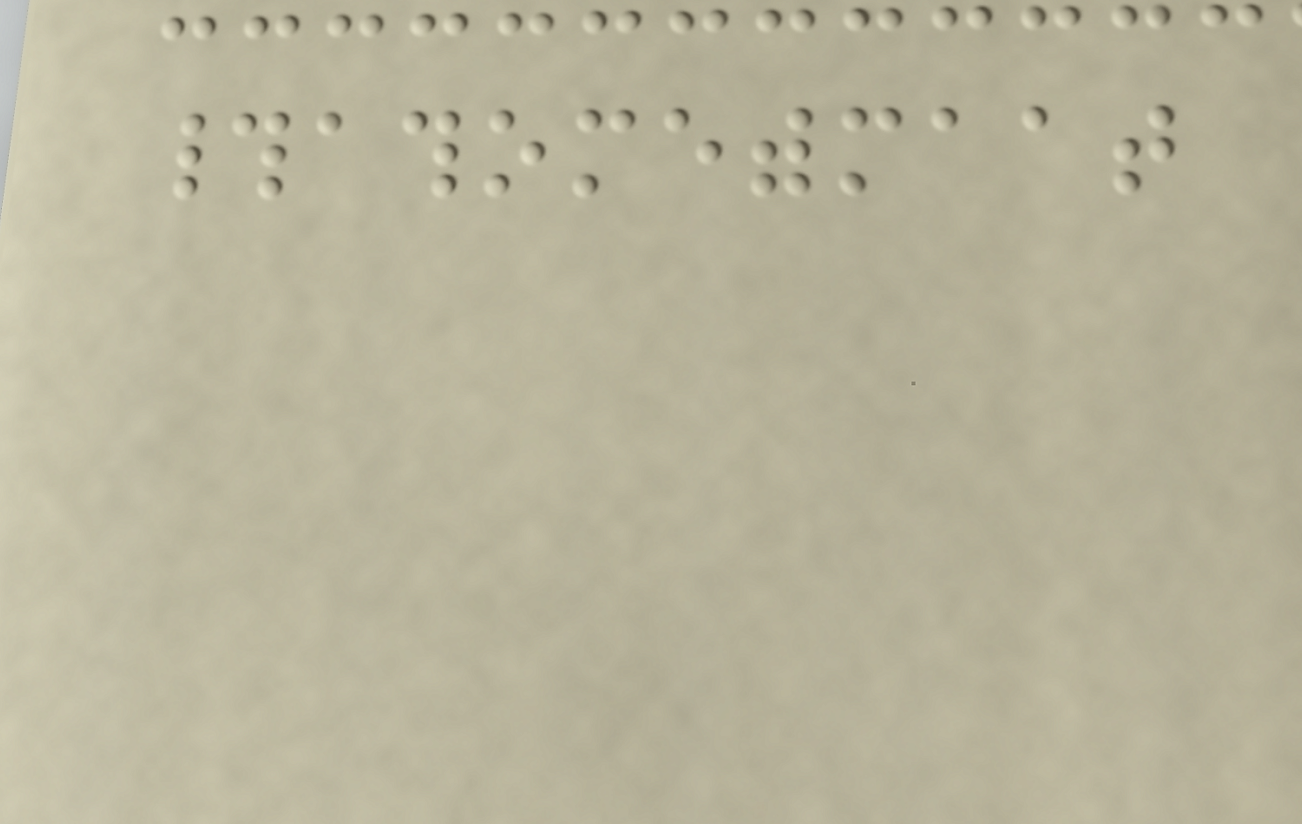#athomewithmaat
